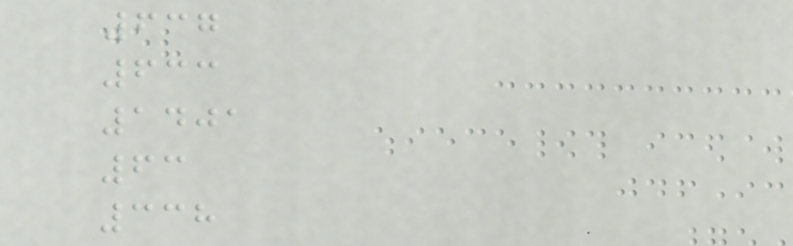637
633
1401
63
338
